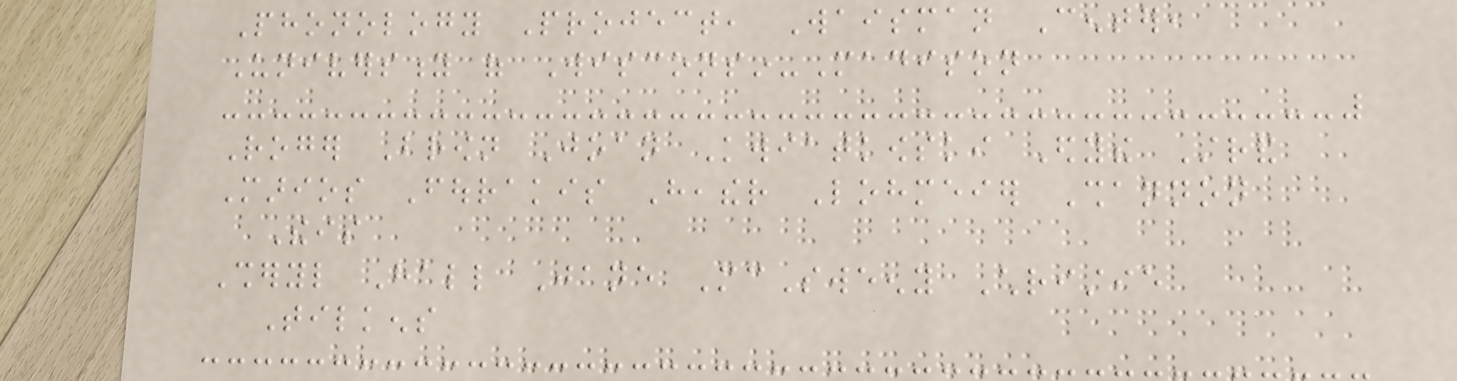Phonology Project, Waisman Center,
University of Wisconsin-Madison
Roger Brown Joan Kwiatkowski Edythe Strand
Marios Fourakis Heather Lohmeier Shannon
Theis
Sheryl Hall Jane McSweeny Christie
Tilkens
